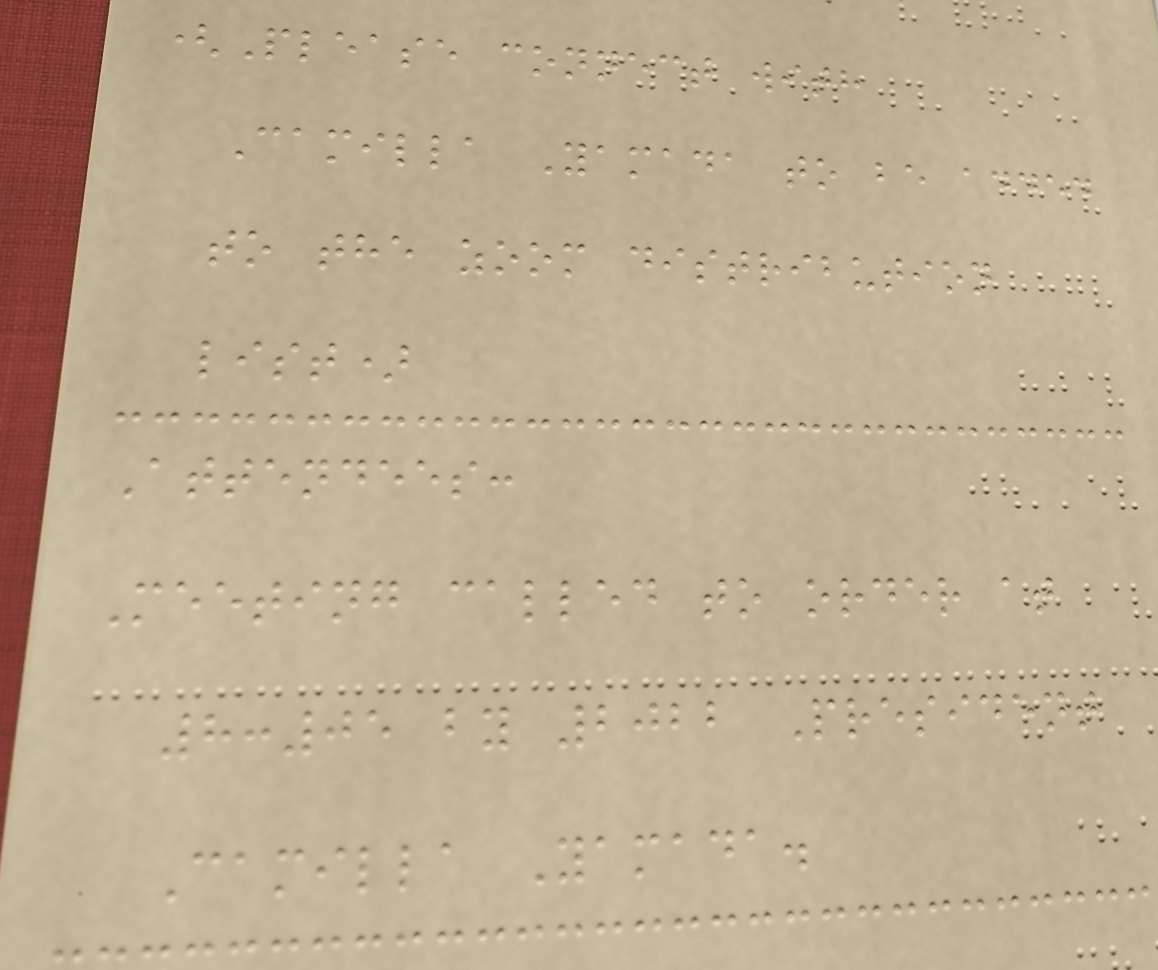(Please connect with
Camilla Yamada to be added
to the zoom distribution
list)
Attendees:
Meeting called to order at
8:05 by 2022 President
Camilla Yamada.
